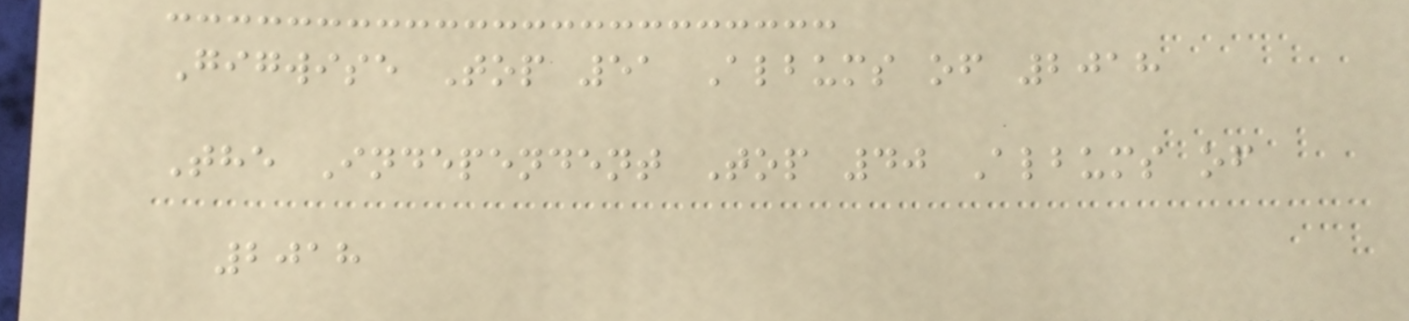Gigwise Top 51 Albums of 2018
The Independent Top 40 Albums of
2018
